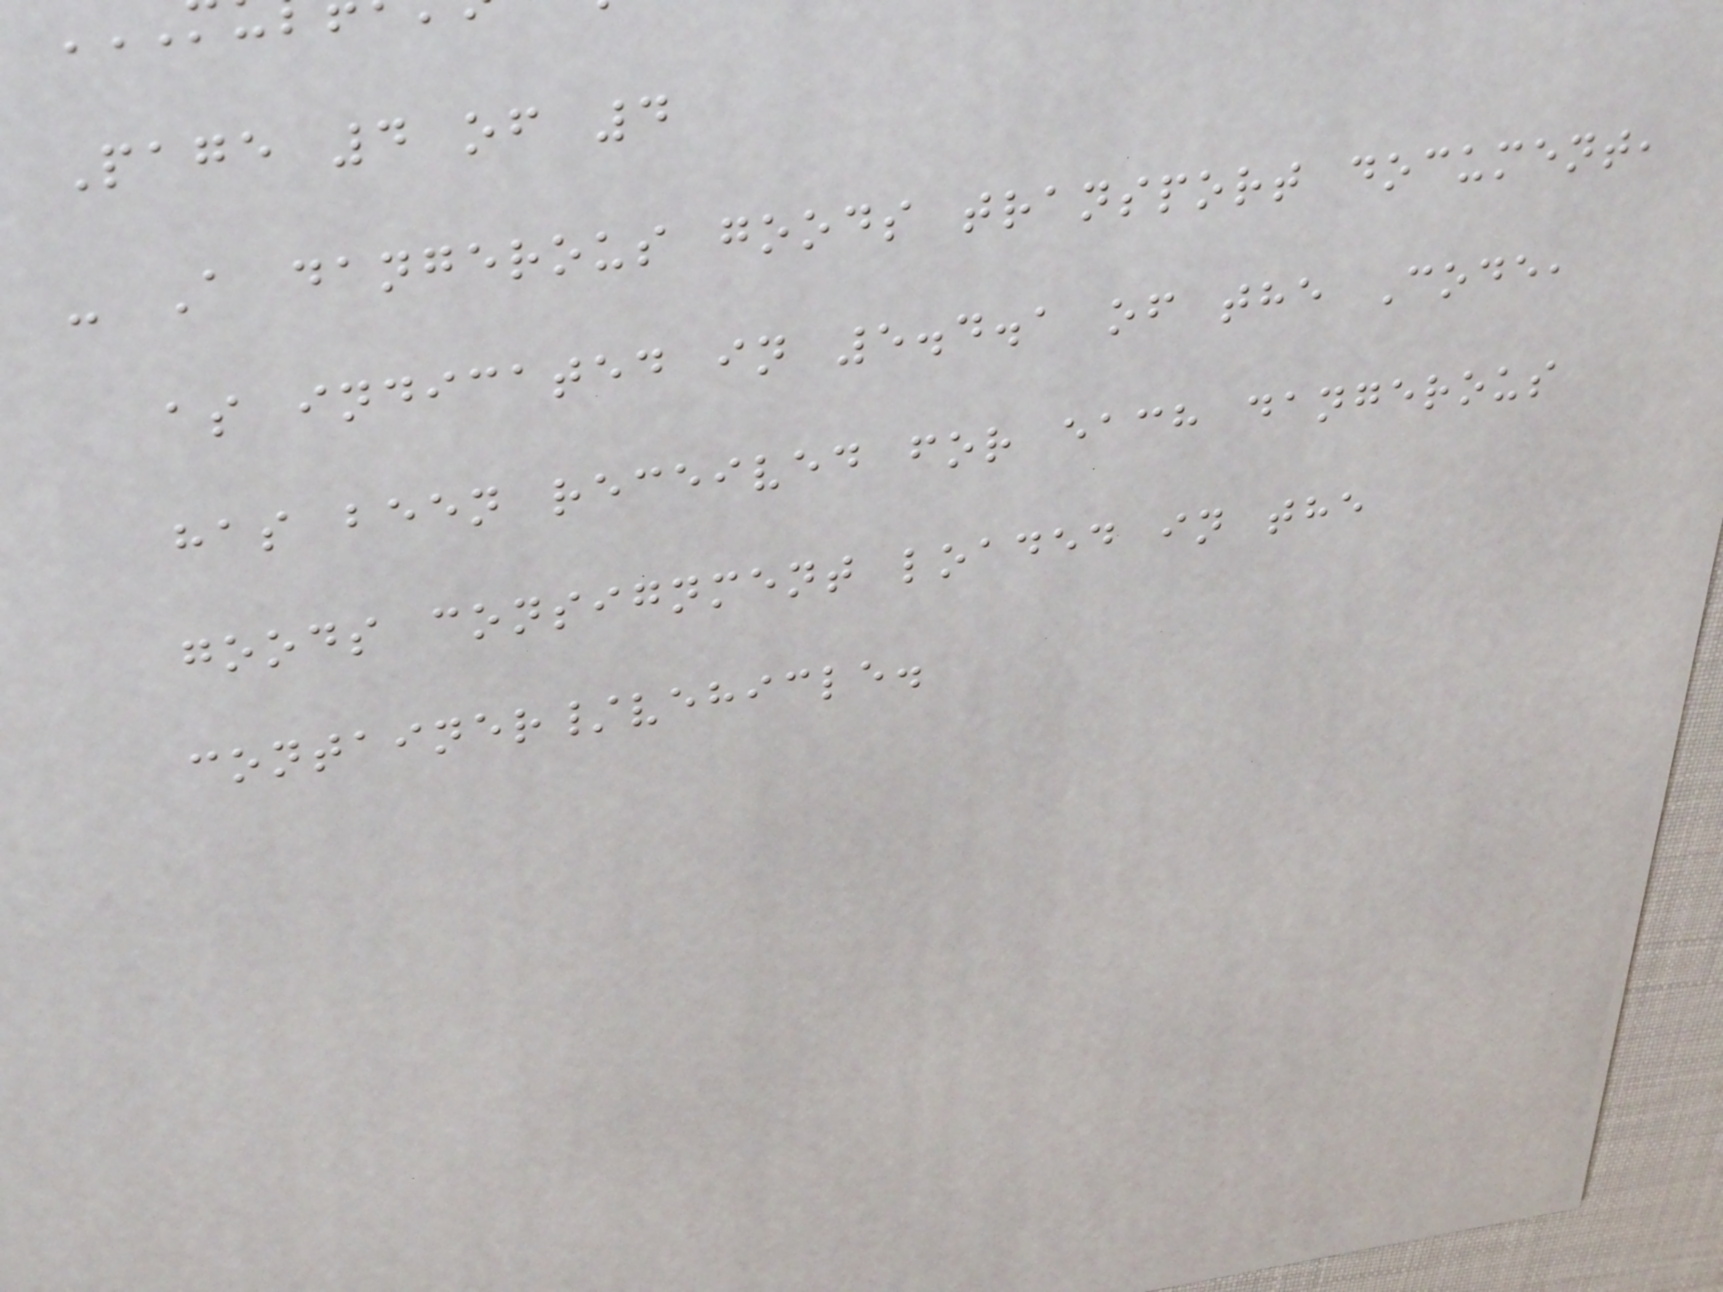Page 4 of 4
- A dangerous goods transport document,
as indicated in 5.4.1 of the Code,
has been received for each dangerous
goods consignment loaded in the
container/vehicle.
